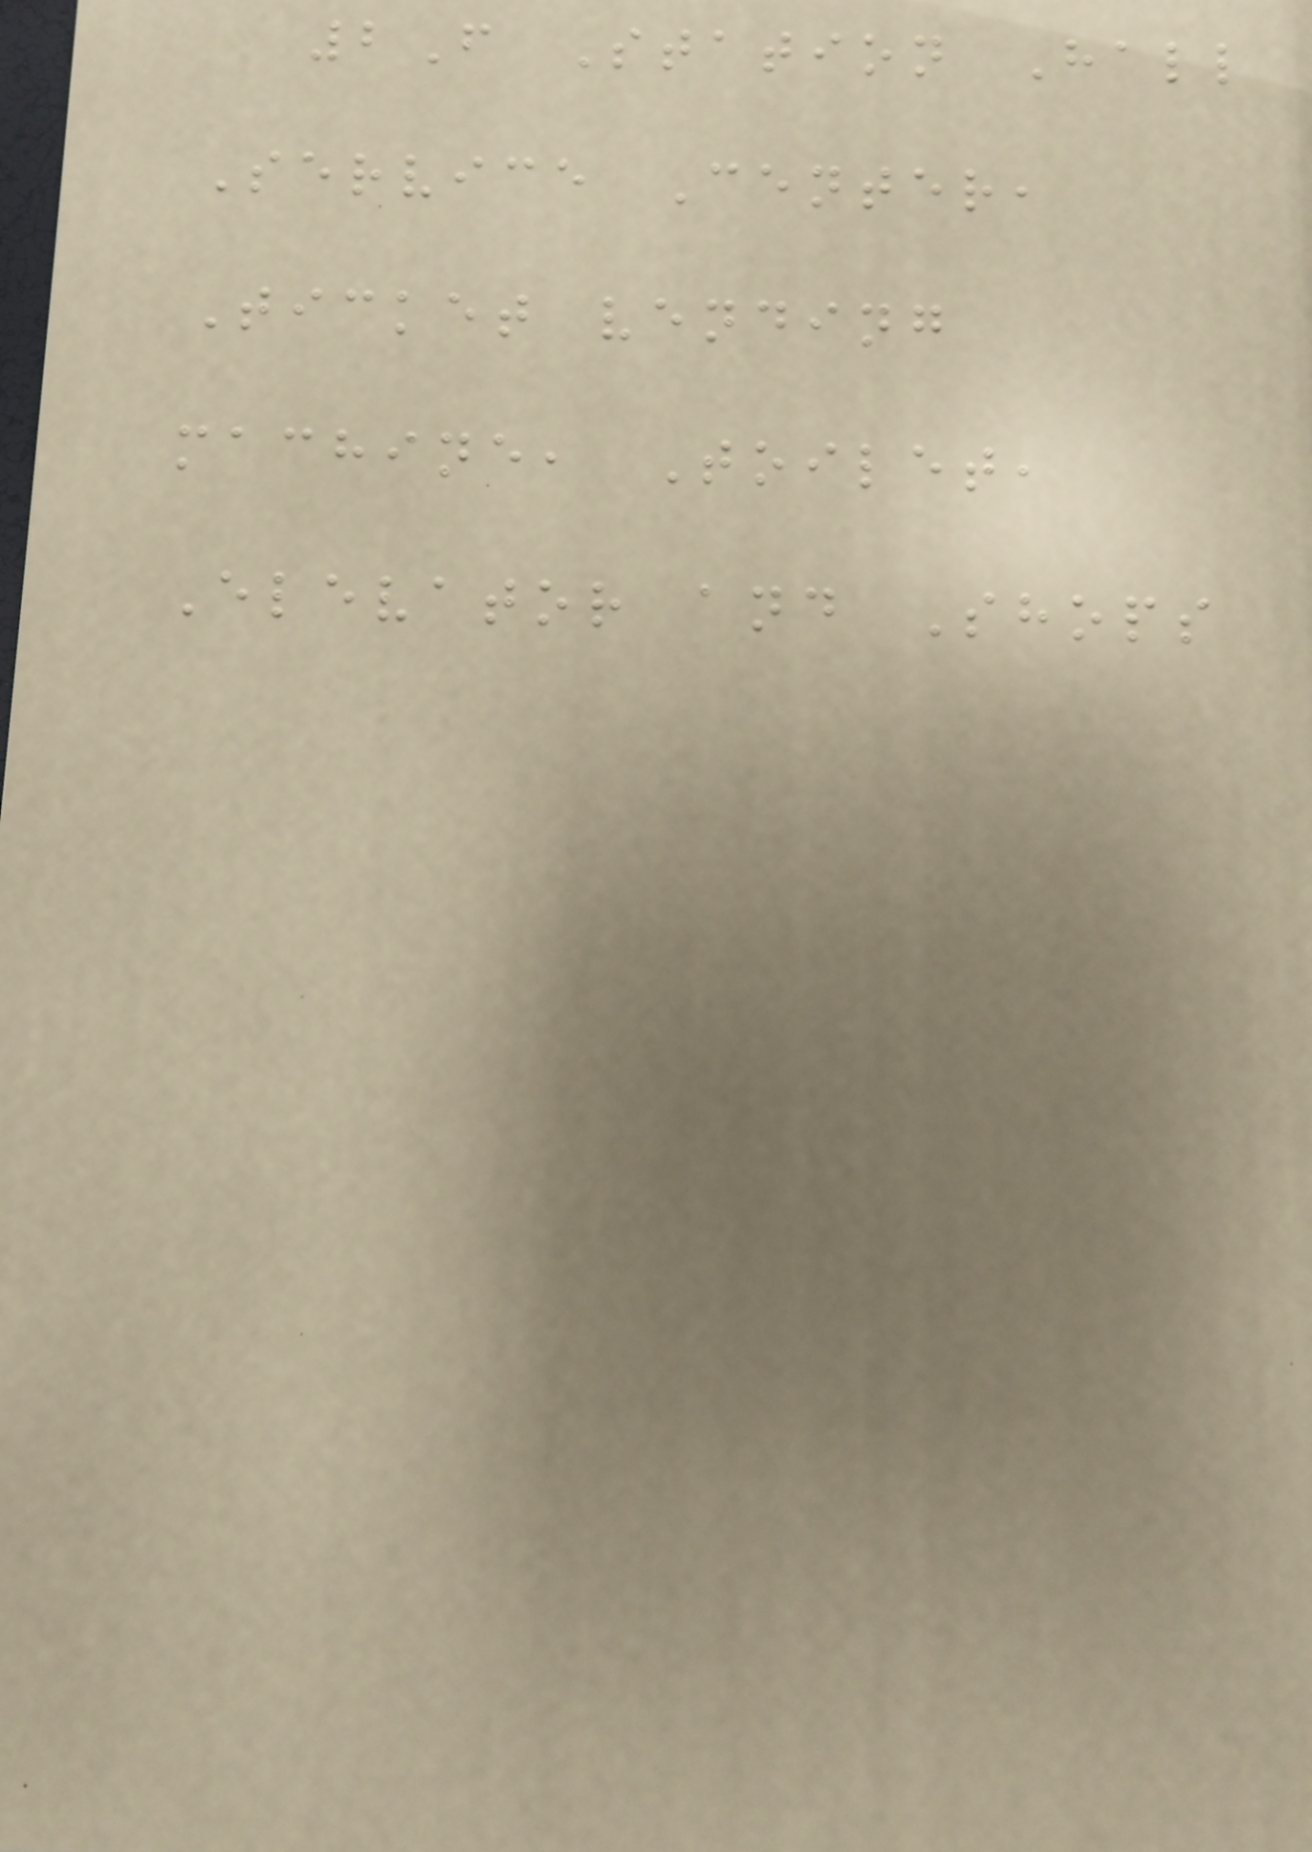2F Station Hall
Service Center,
Ticket vending
machine, Toilet,
Elevator and Shops
